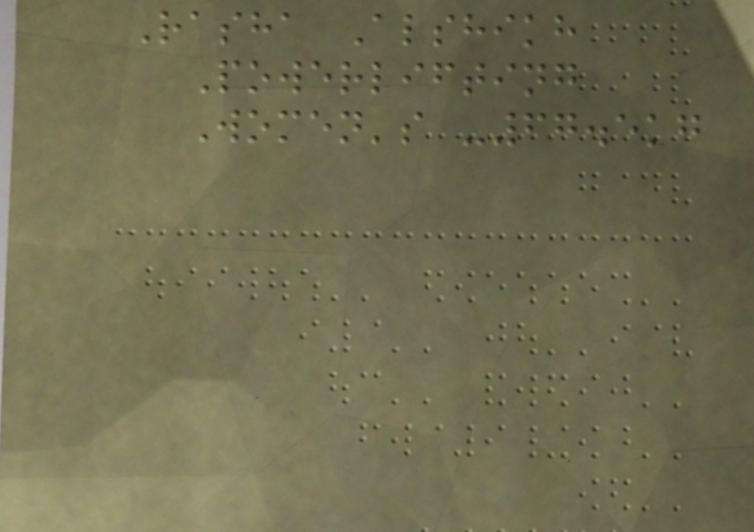Rasha Alshikh
Powerlifting
Women's -67.5kg
